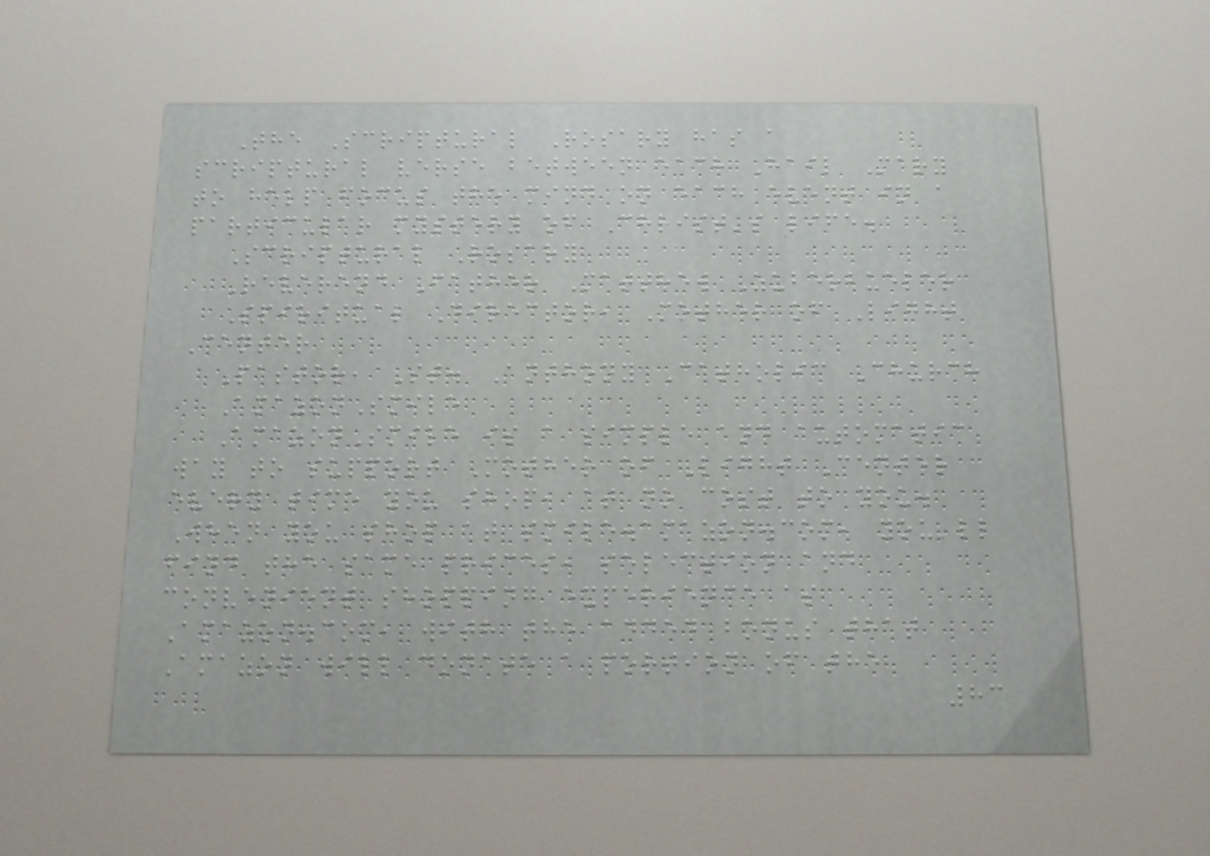The Scriptural Rosary has a
scriptural verse between each Hail Mary
to help focus the mind on each event in a
particular mystery of Christ's life.
Scriptural Rosary
Reverend Father Matthew Zuberbueler
Spiritual Director, Mother of Light
Center
Pastor, St. Anthony Catholic Church
AmazonSmile
AmazonSmile is a simple and automatic
way to support Mother of Light Center
every time you shop, at no cost to you.
When you shop at smile.amazon.com, you'll
find the same prices, selection and
convenient shopping experience as
Amazon.com, with the added bonus that
Amazon will donate a portion of the
83
